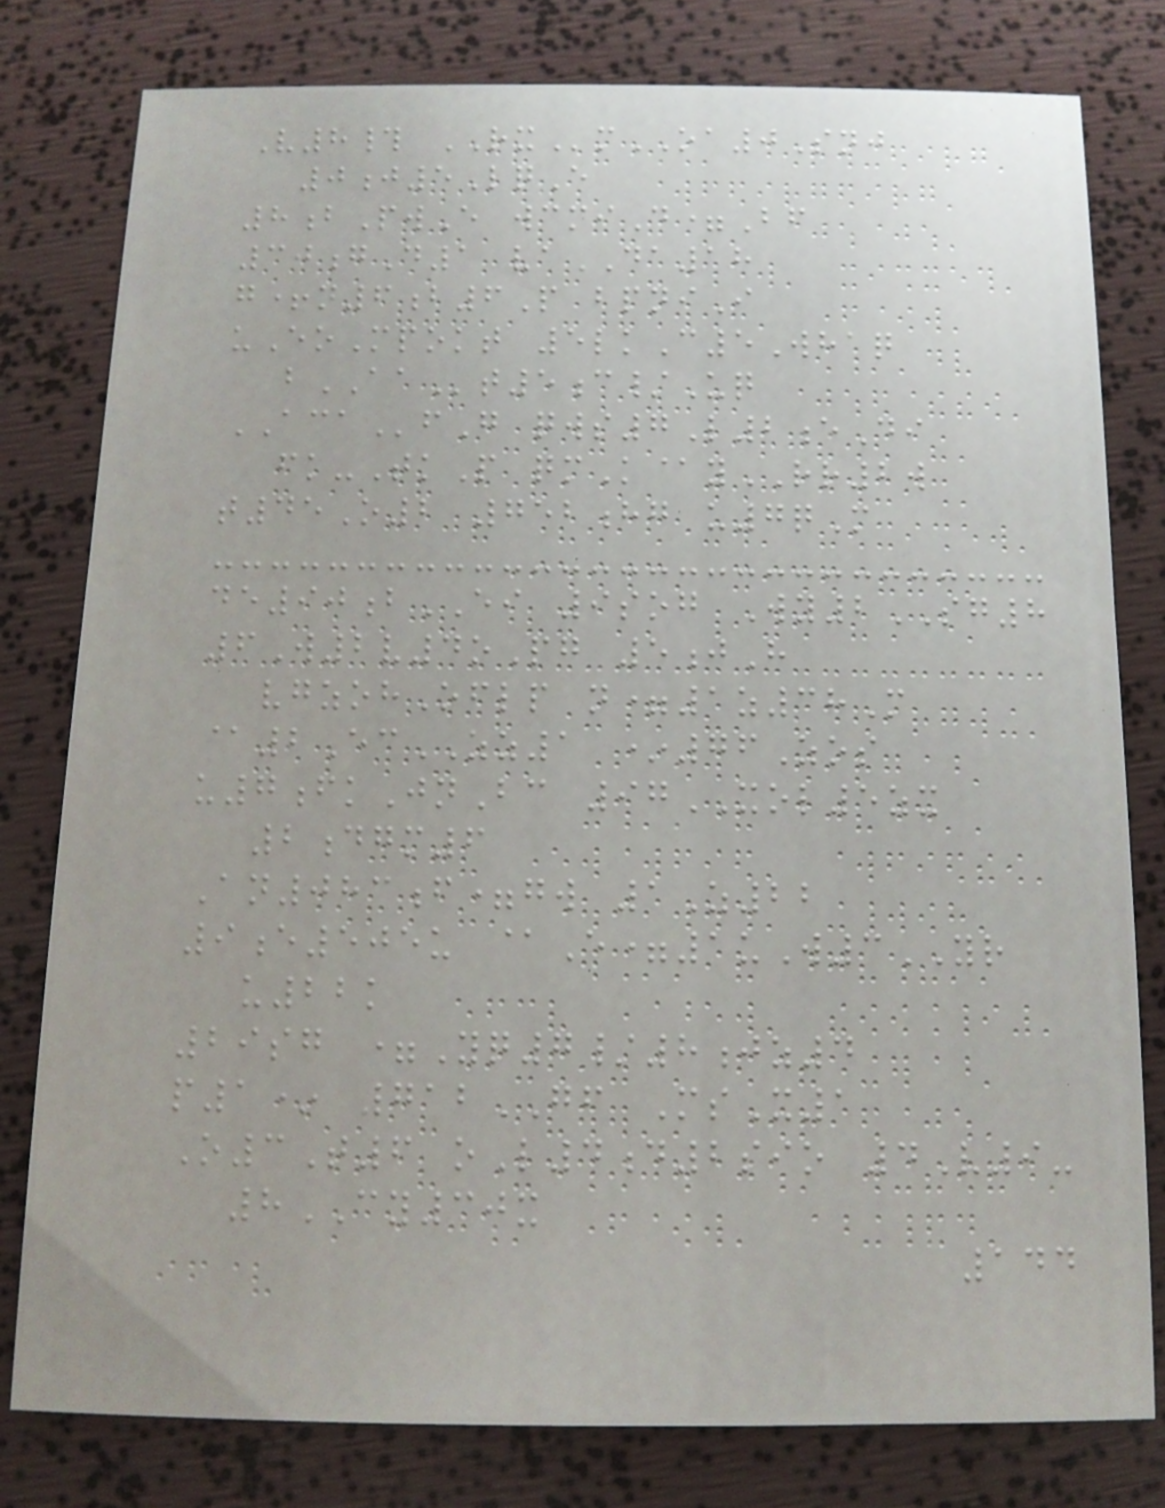V8# RXmOA0Snj
0j5LqE
8bPwE wcmiD=Bf
30gD1 vaDA18
g+n6b6P bpniI
uEoMpokt 5lkC5Whaq
bAAt5c/Uq
ACAfG qws7L2eDi
fk-TkP qmK@yRR2w
t45O2 752hg u7qM
de90bEI 9sog Wy2SG8
6W2v4oPg 5jH
vgzohOflp n=1z38M
@2EcZZ1 *76Zos
u7fkJnBc 97XOL5zx
2dgm6
An083f=gw 1Z22
9e505u @E=1uW3YR
u22k
29sg =Yq7/8jz4
p1* 712GF MsX1
O3T6 oL4d2sio 4V9-
8CY30x
144
